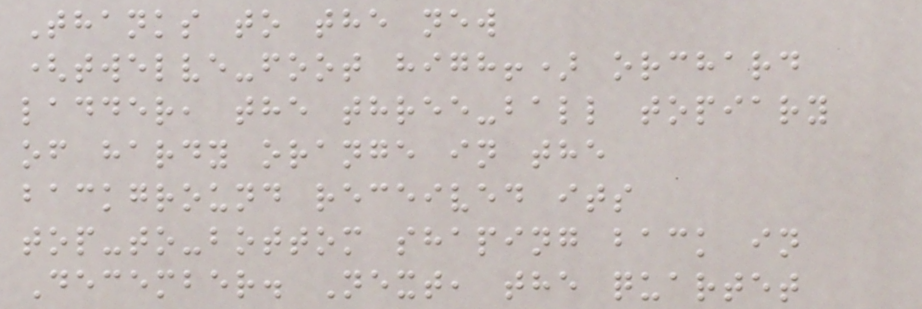Thanks to the new
(twelve-foot high!) orchard
ladder, the three-ball topiary
of hardy orange in the
background received its
top-to-bottom shaping back in
December. Next, the quartet
